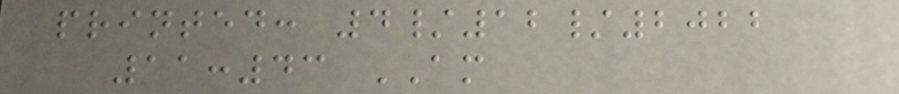printed: 4/12/2022
11:43 AM
